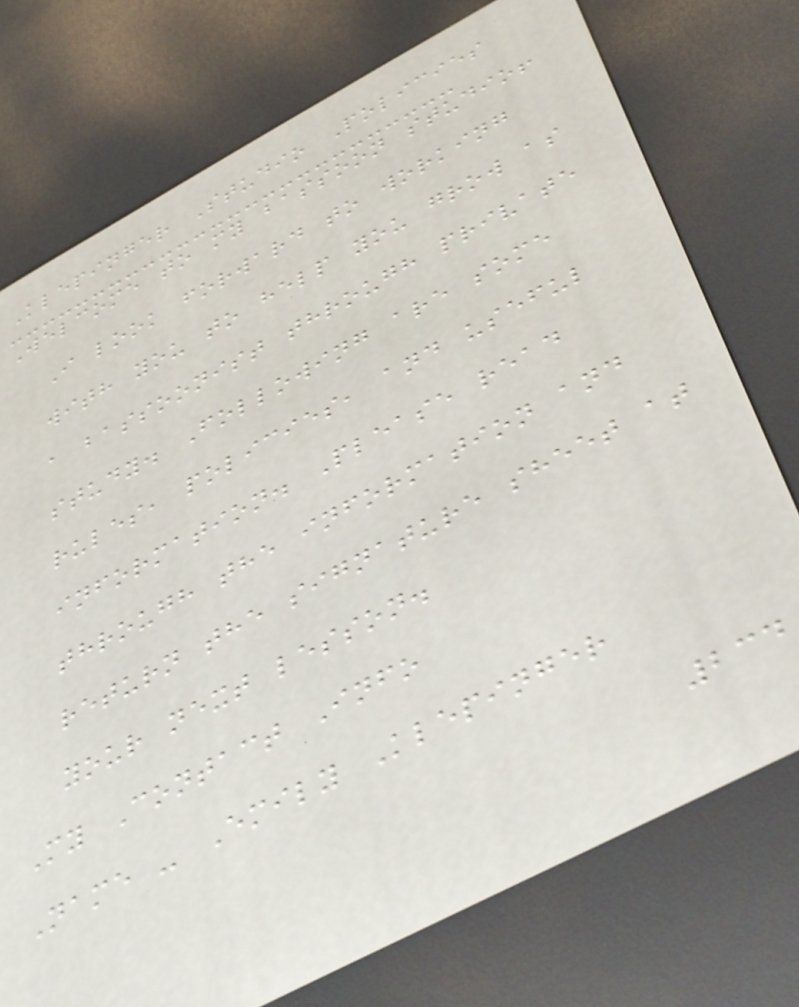Klepinger Studio Policies
Welcome to my bassoon studio!
I look forward to working
with you to help you grow as
a bassoonist through private
study. Following are some
rules, policies, and useful
information. Please read
through the information and
return the signature sheet at
your next lesson.
My Contact Info
Name - Emily Klepinger
234
